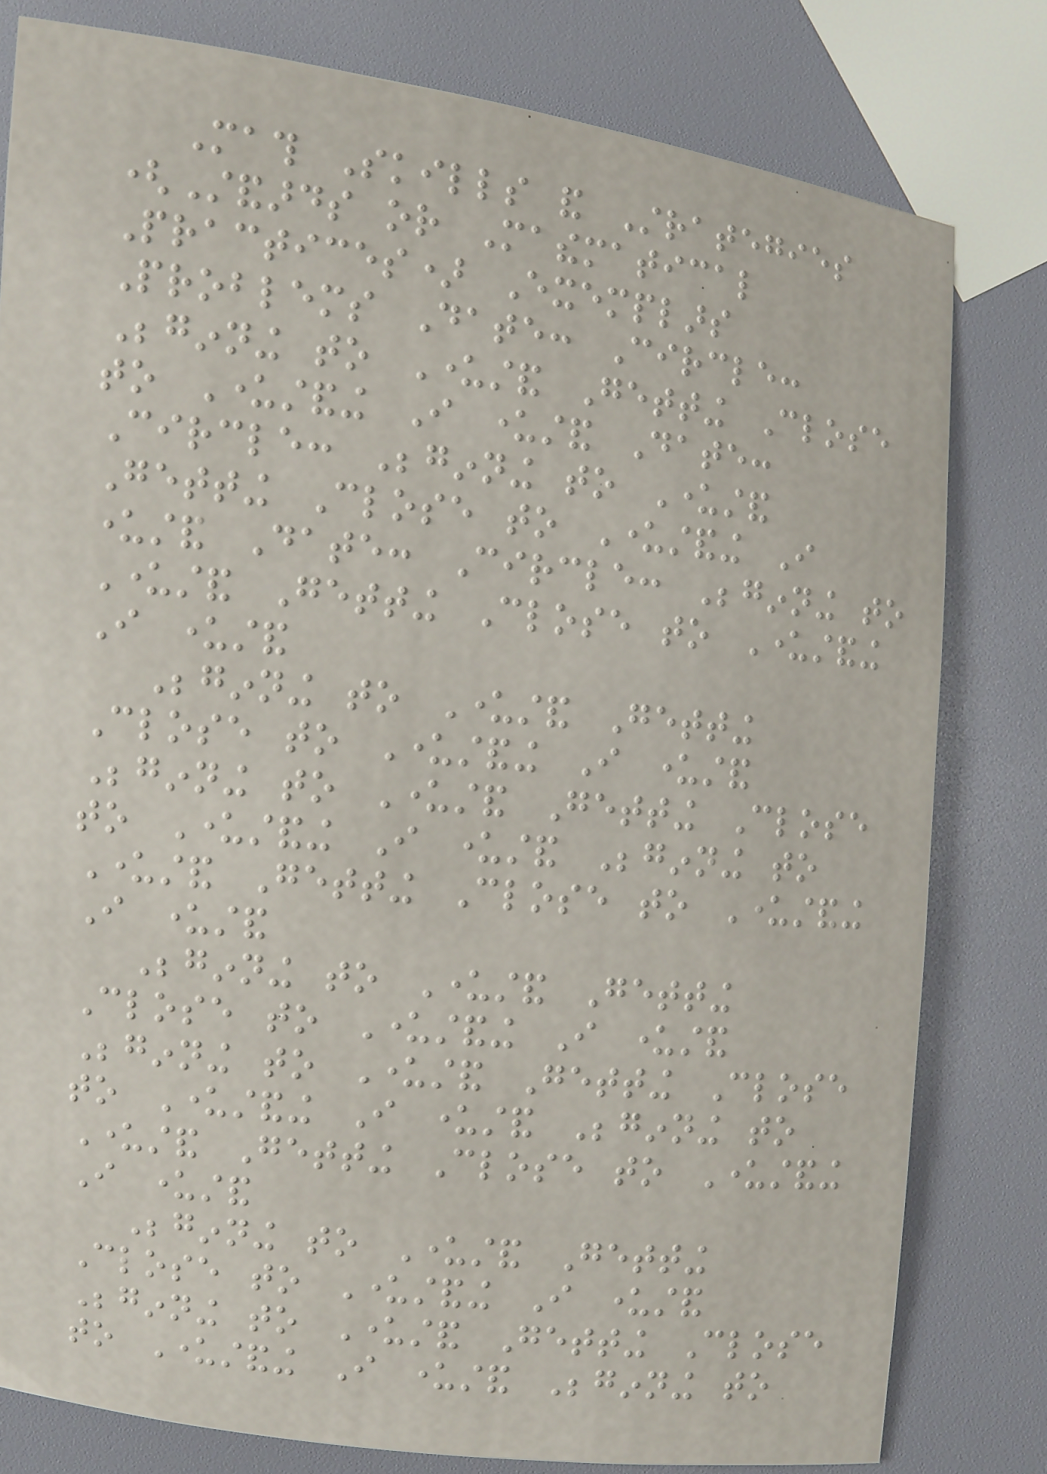Math Skills and Strategies
(Standards or Mathematical
Practices) Exemplars
Problems Date: Circle:
Beginning to Understand Getting Close
to Understanding I understand Date:
Circle: Beginning to Understand
Getting Close to Understanding I
understand Date: Circle: Beginning to
Understand Getting Close to Understanding
I understand
Beginning to Understand Getting
Close to Understanding I understand
Beginning to Understand Getting Close
to Understanding I understand Beginning to
Understand Getting Close to Understanding
I understand
Beginning to Understand Getting
Close to Understanding I understand
Beginning to Understand Getting Close
to Understanding I understand Beginning to
Understand Getting Close to Understanding
I understand
Beginning to Understand Getting
Close to Understanding I understand
Beginning to Understand Getting Close
to Understanding I understand Beginning to
